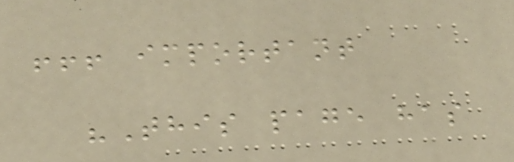!!! important
"This page has
